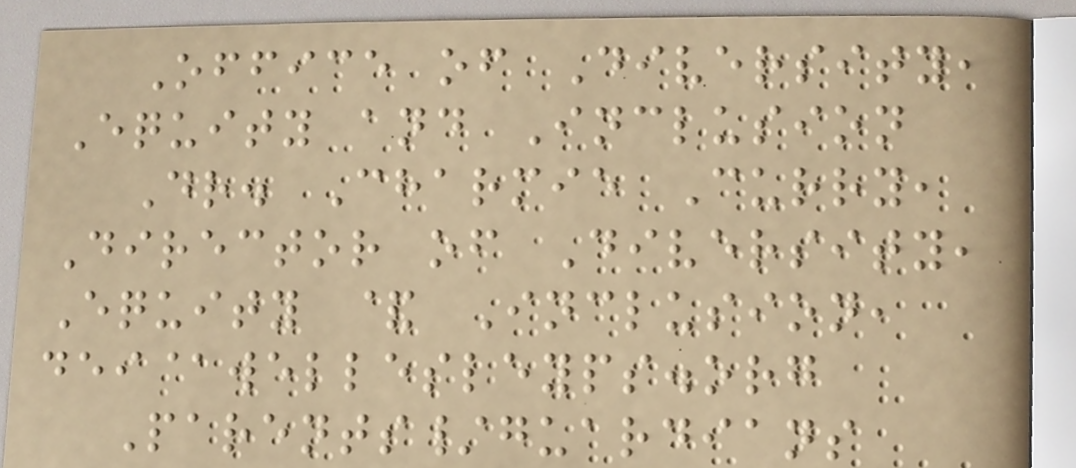Office of Diversity,
Equity and Inclusion
Dr. Charmie Curry,
Director of Diversity,
Equity & Inclusion,
dei@wellesleyps.org
Parents/guardians
